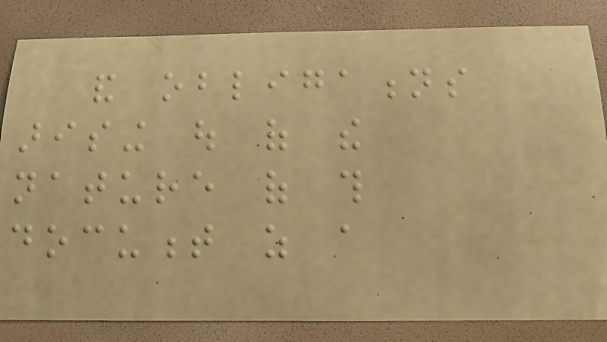and obligations
arising out of the
nature of this
document as a
